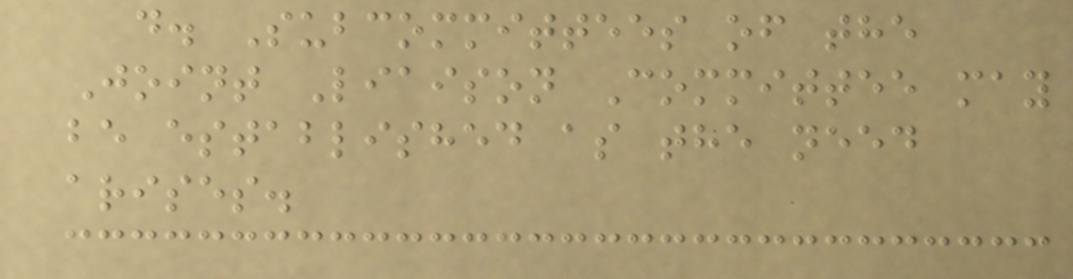d. Subcommittees of the
Joint Liaison Committee may
be established as the need
arises.
